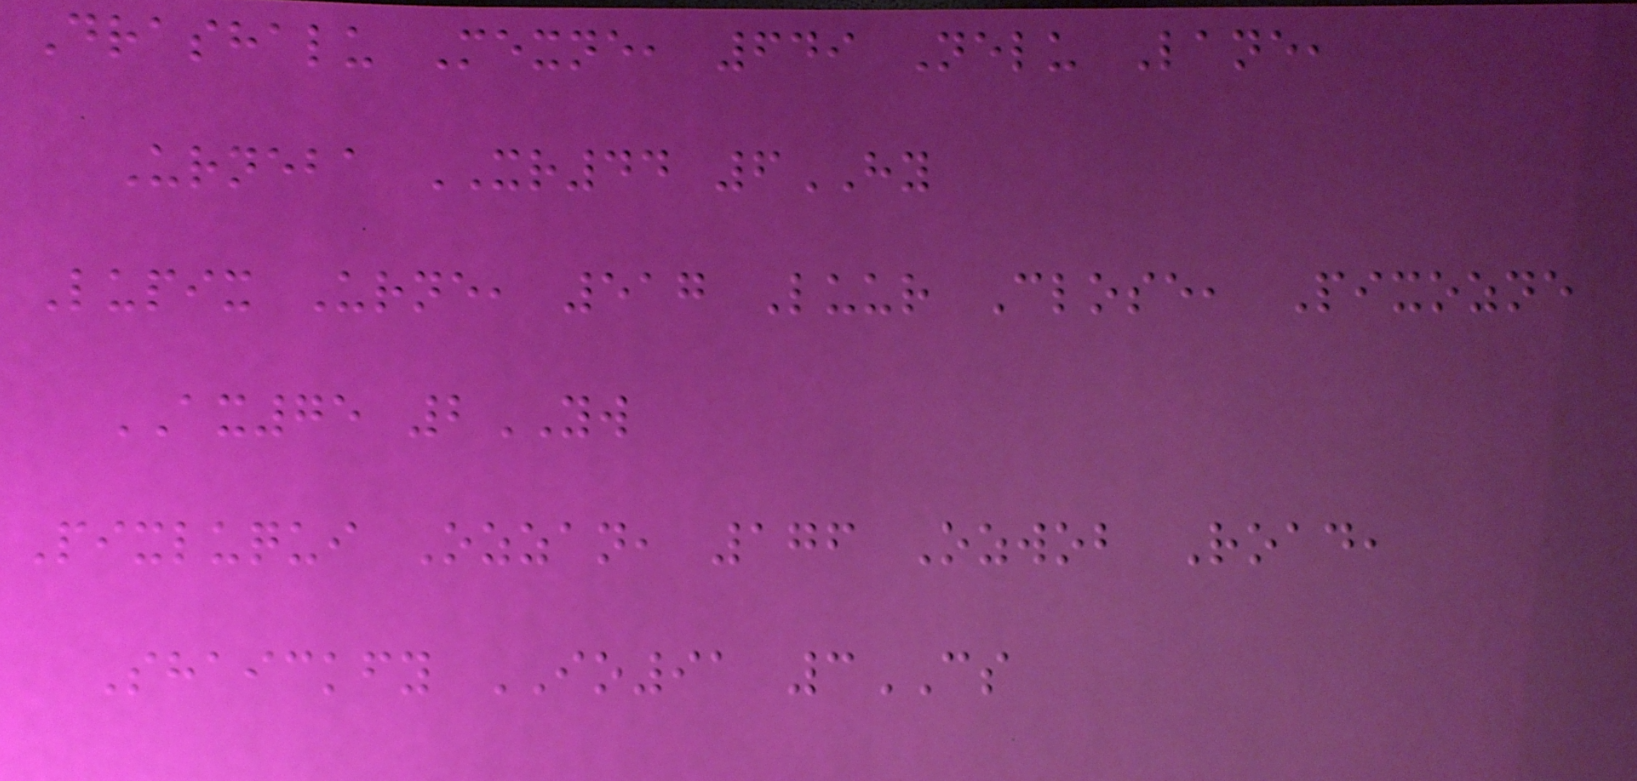Drashalu Mexne, 649 Nelu Lane,
Urneba XR44 6HY
Lupix Urne, 517 Luur Close, Pixozne
AX75 2YW
Pixluqui Ozzan, 176 Ozwob Road,
Shaickfy IO91 3CS
